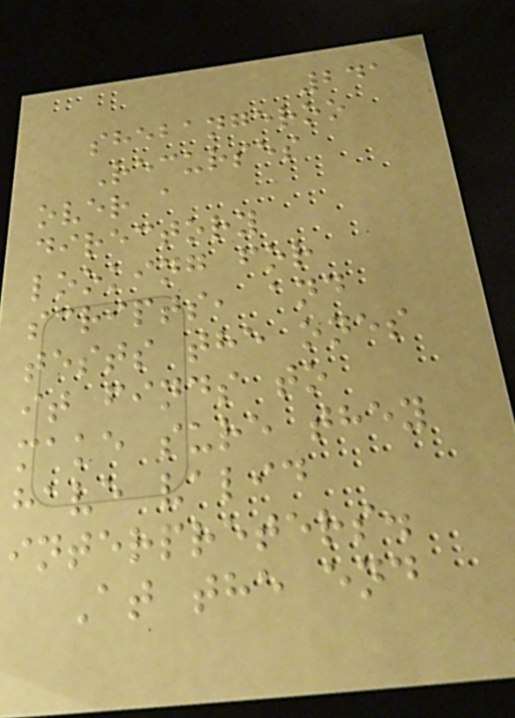241
shebangeroo
Recurses
over a
directory
looking for
scripts, and
tests the ones
it finds to
make sure they
have valid
interpreters.
At the end
